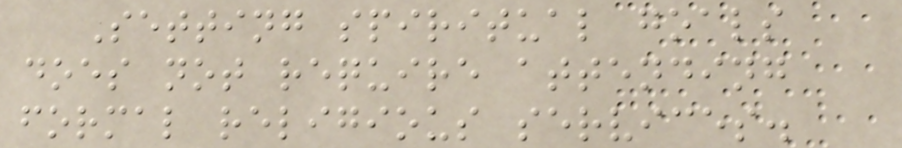Setting spiritual goals
does not require attending
formal religious services.
